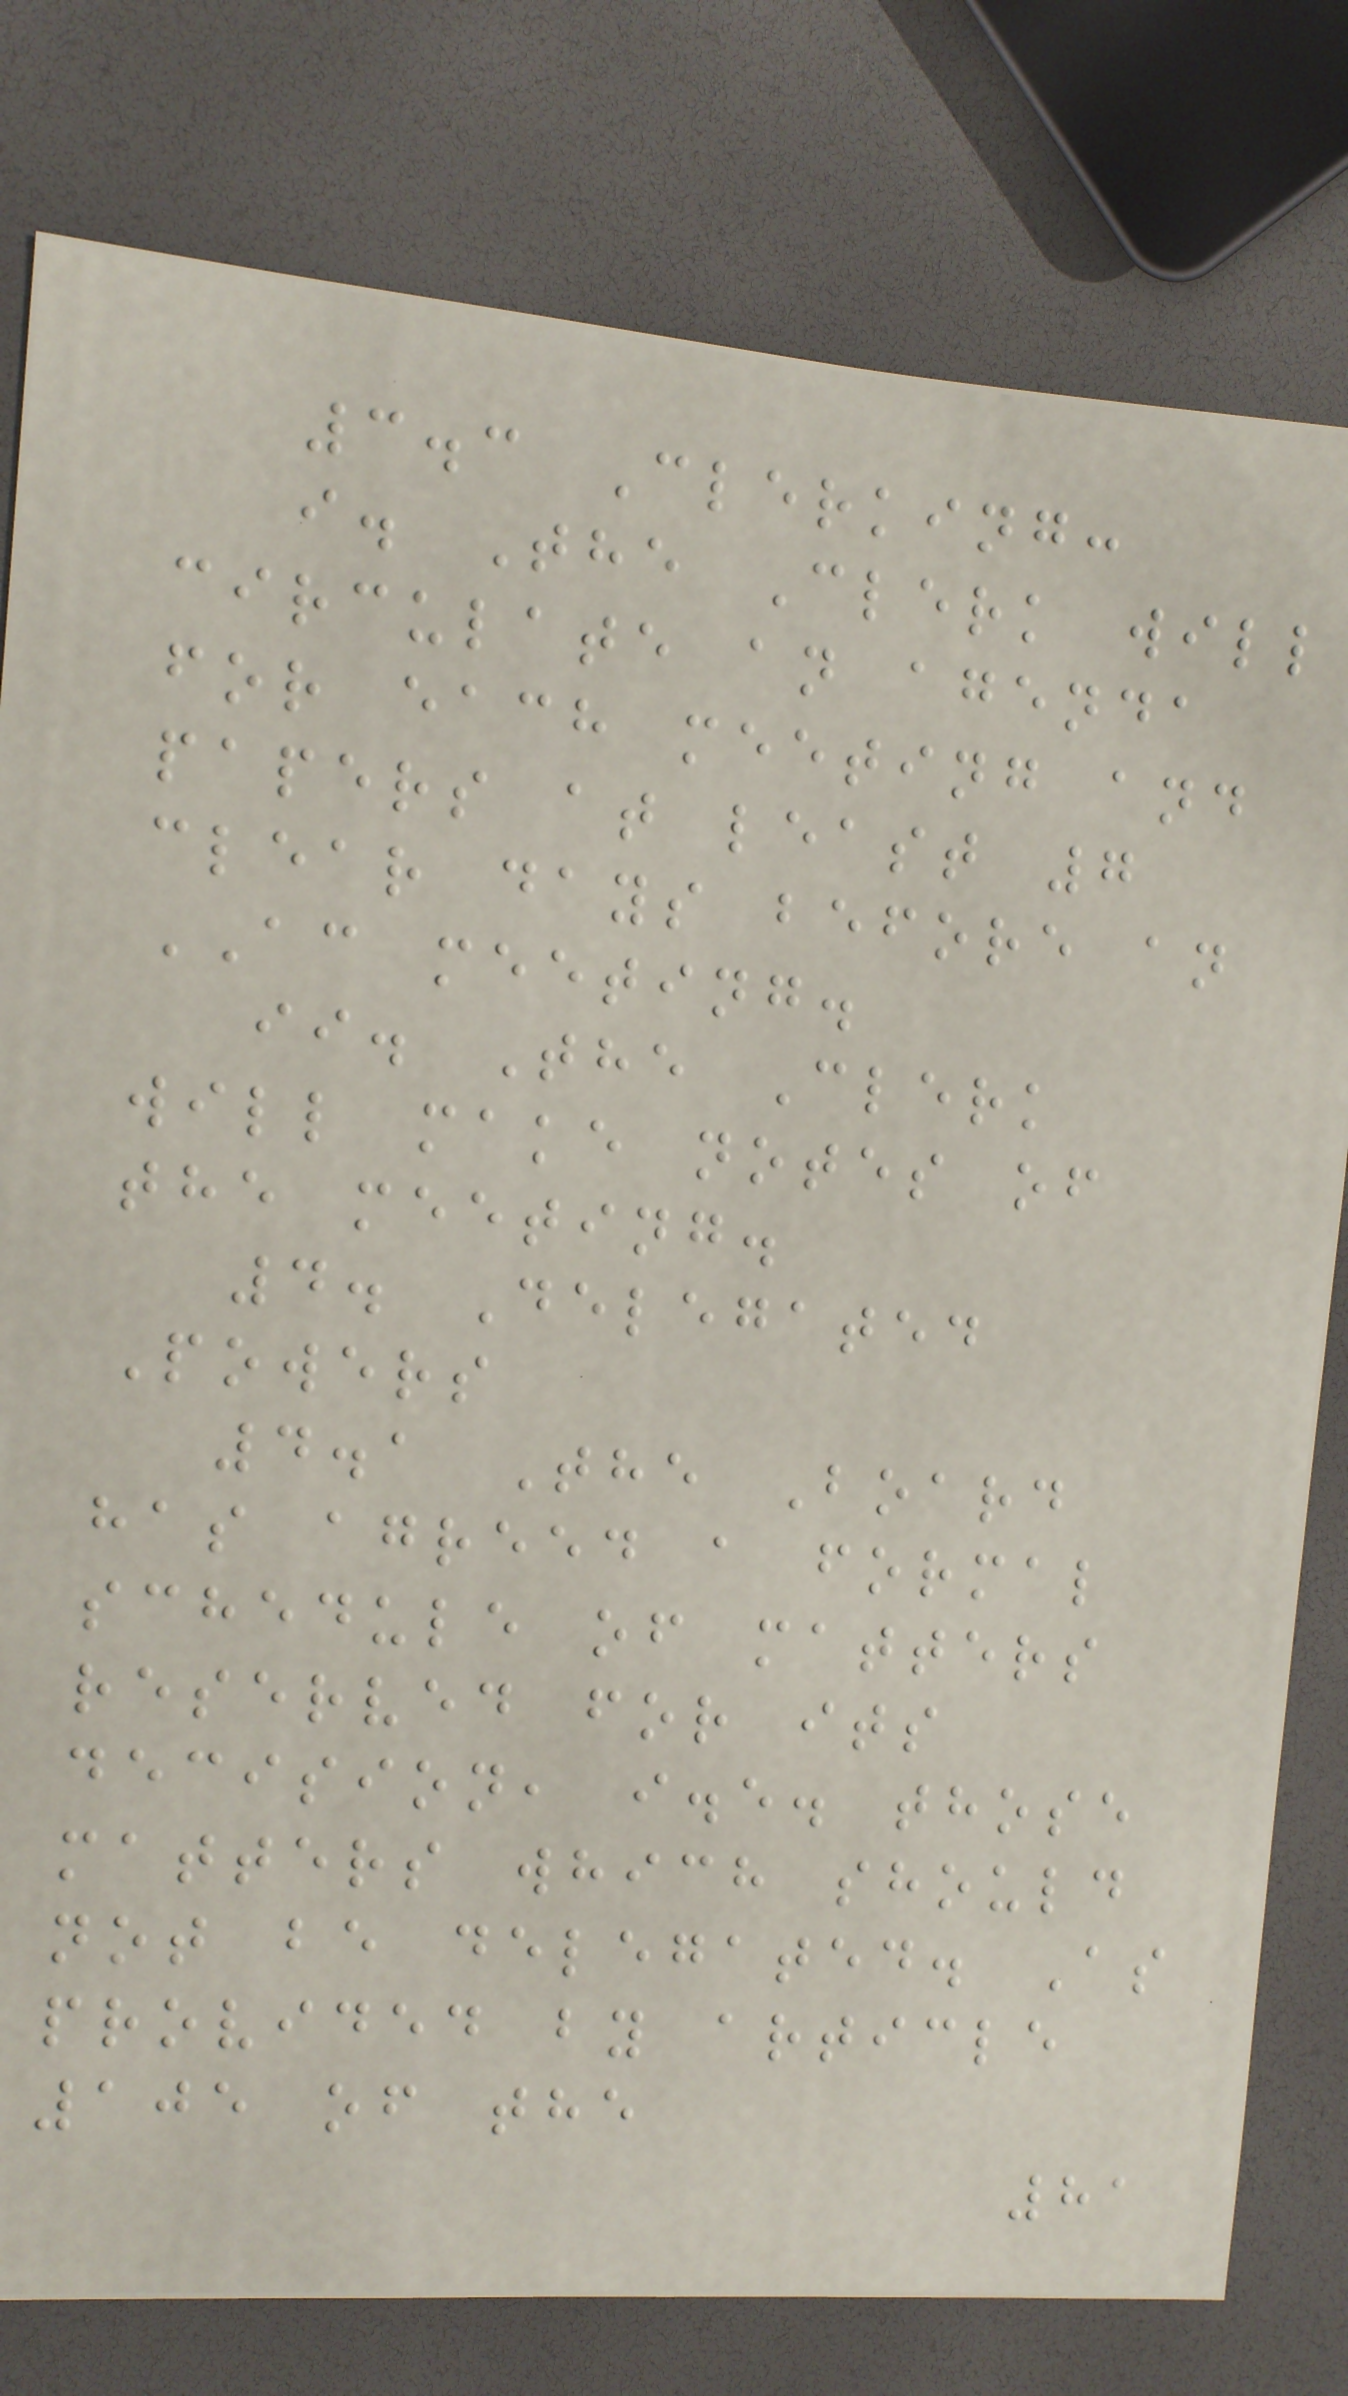3.3 Clerking:
i. The Clerk will
circulate an agenda
for each meeting and
papers at least 7
clear days before an
AC meeting.
ii. The Clerk
will make notes of
the meeting.
4. Delegated
Powers
4.1 The Board
has agreed a formal
schedule of matters
reserved for its
decision, i.e. those
matters which should
not be delegated. As
provided by article
105 of the
81
